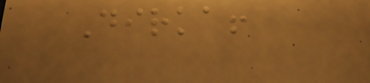Dirka!
